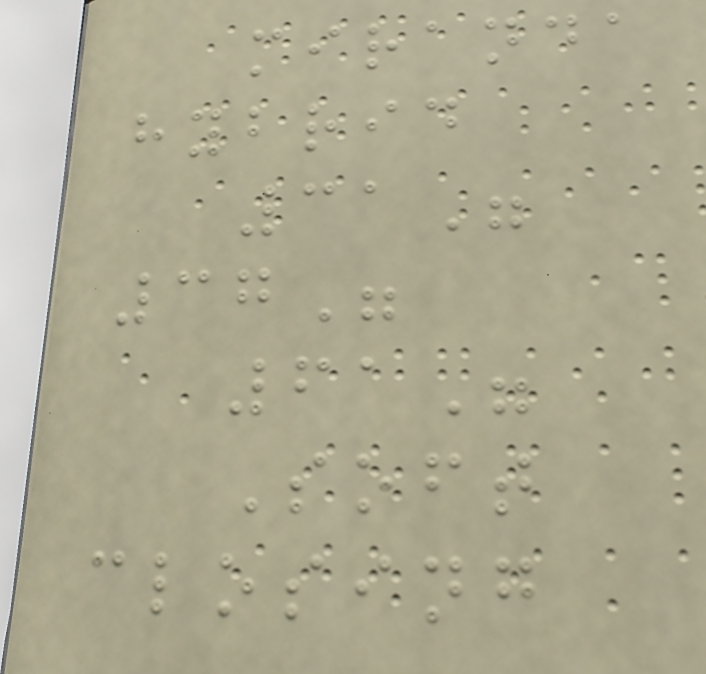miranda
hybrid
31"
37"
61"
Soft
closing
